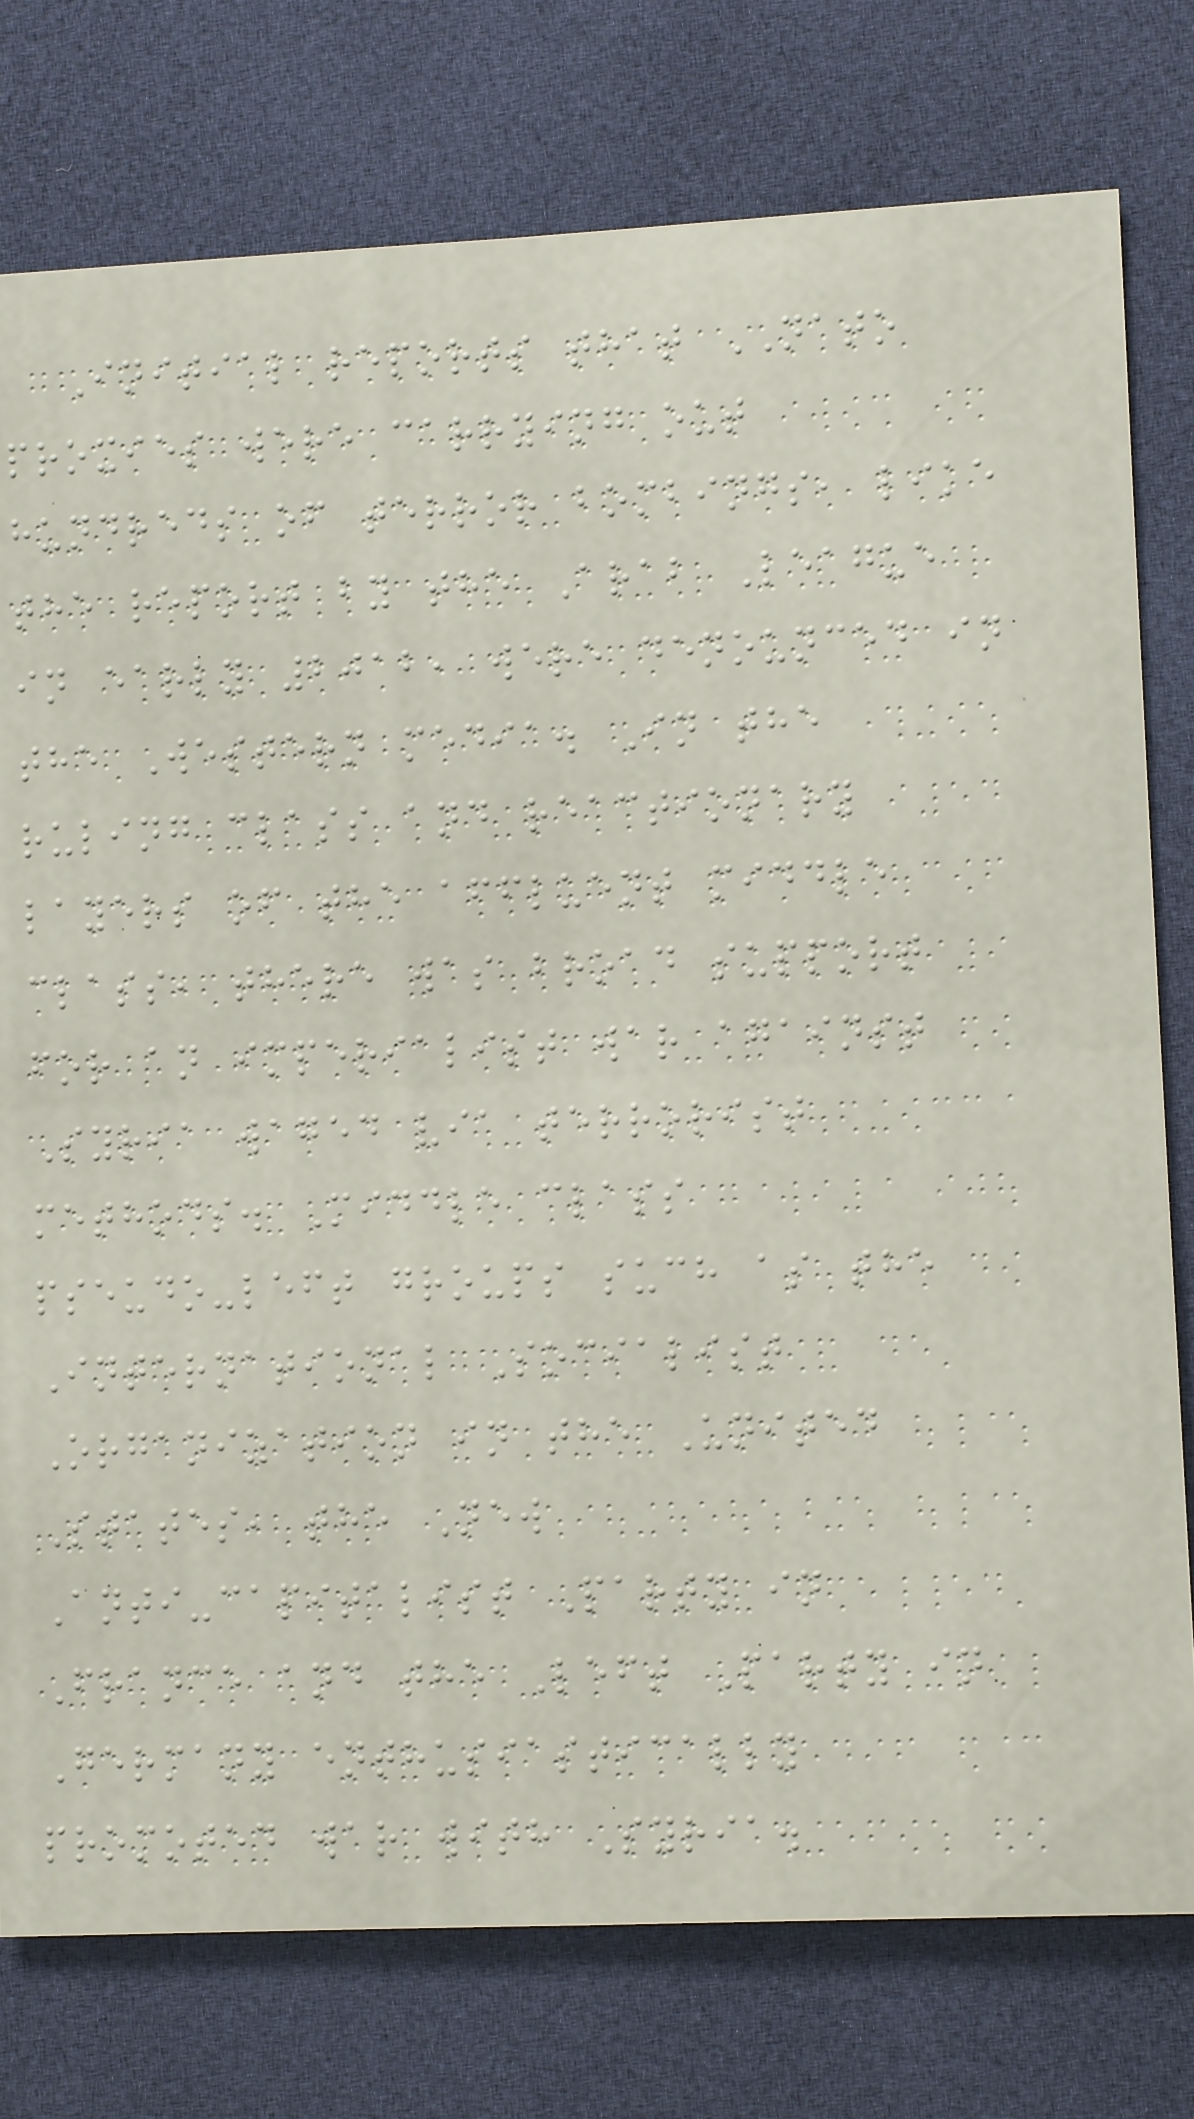Initial reports that NATO
proxies were carrying out
hundreds of terror bombings, like
the report by the Arab League
in early 2012, were denounced in
the Western media. In the
ruling class and reactionary
layers of the affluent middle
class, there was broad support
for an imperialist war against
Syria waged via terrorist
methods. Middle class
pseudo-left groups such as the
International Socialist
Organization in the United
States, the New
Anti-capitalist Party in
France and the Left Party in
Germany enthusiastically
promoted war with Syria.
